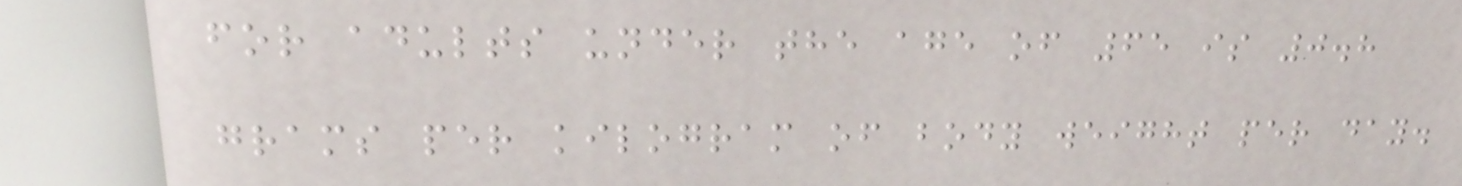for adults under the age of 65 is 0.8
grams per kilogram of body weight per day.
